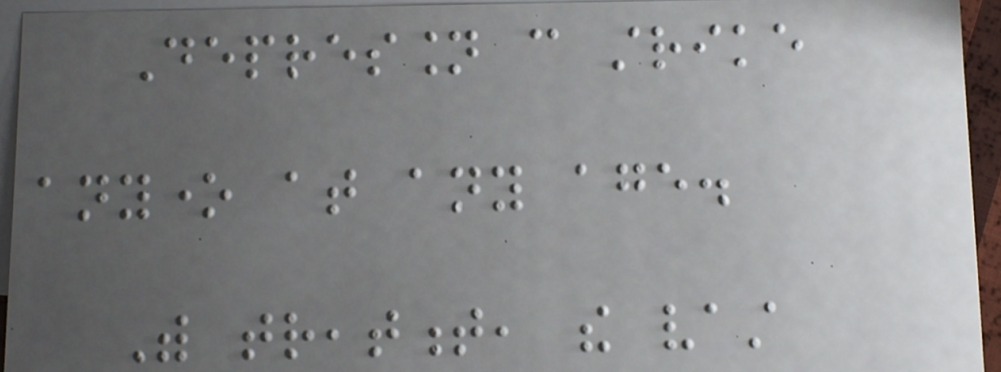Depression can strike
anyone at any age.
With treatment, the vast
